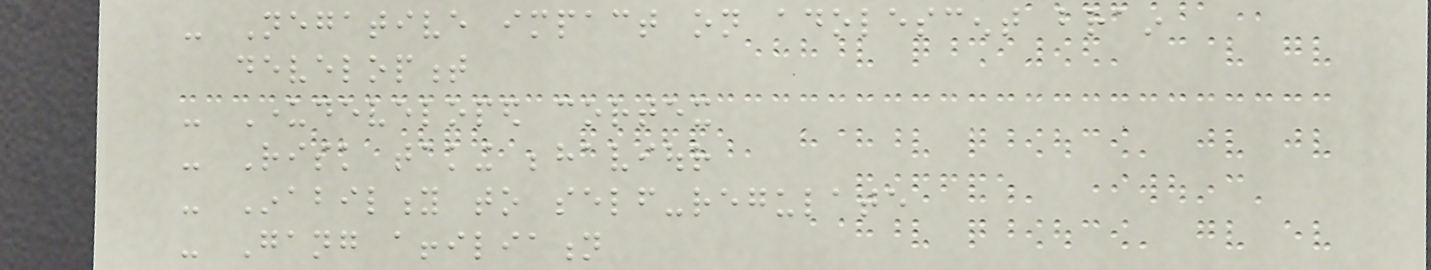- Negative impact on adolescent brain
development
- Underdeveloped cortex
- Risk taking behaviour
- Inability to self-regulate
- Gang affiliation
